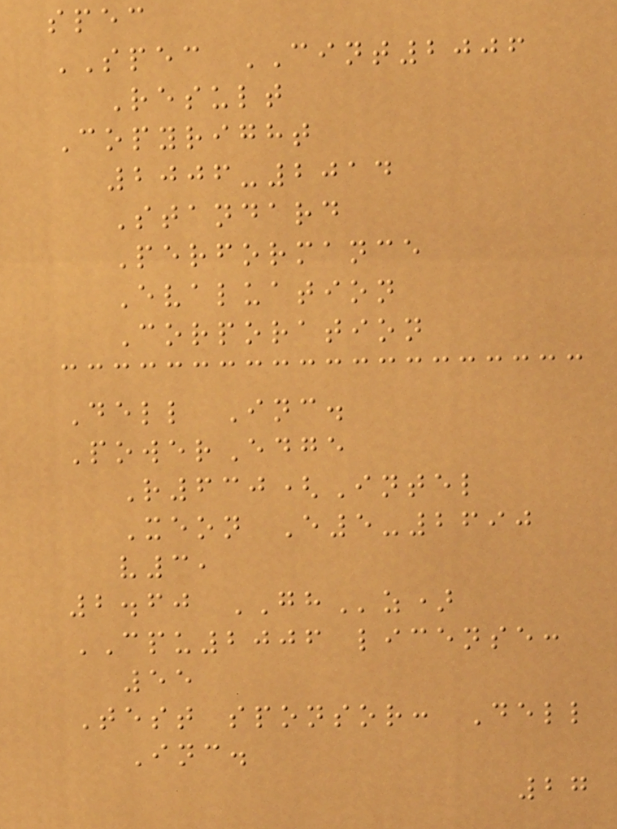spec
SPEC CINT2006
Result
Copyright
2006-2014
Standard
Performance
Evaluation
Corporation
Dell Inc.
PowerEdge
R630(Intel
Xeon E5-2690
v3,
2.60 GHz)
CPU2006 license:
55
Test sponsor: Dell
Inc.
27
